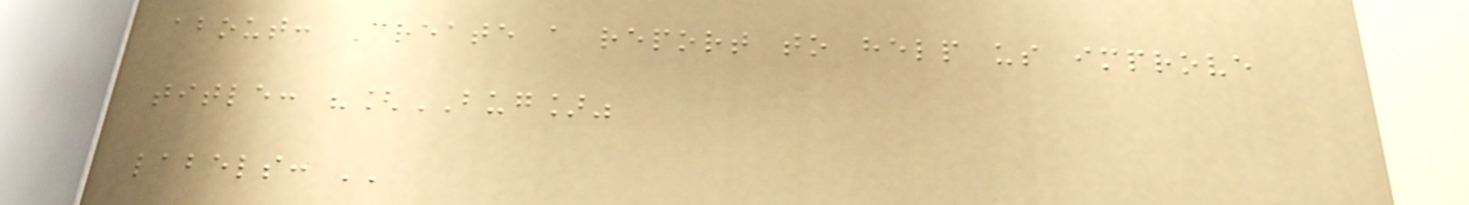about: Create a report to help us improve
title: "[BUG]"
labels: ''
